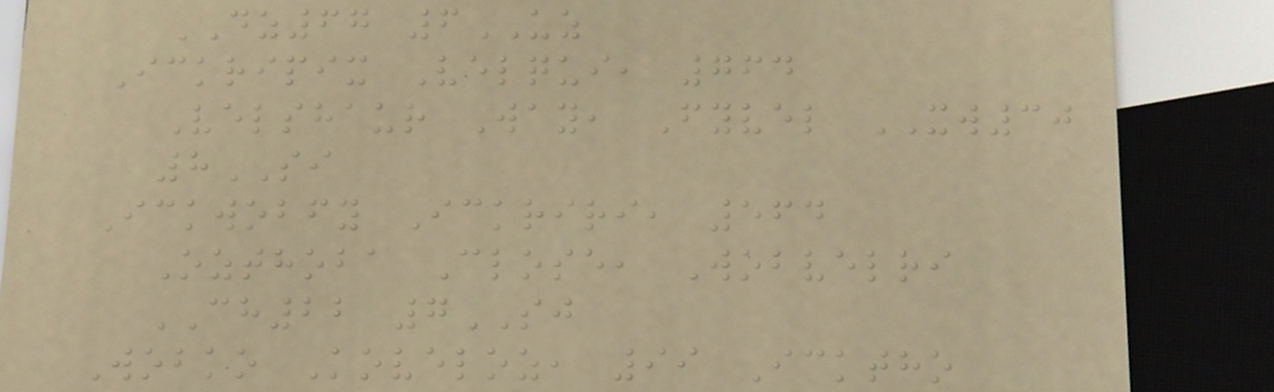DZ67 6UZ
Ickripix Velqui, 764
Velshaur Way, Fyvel XW30
8SI
Ickwobfy Ickriri, 564
Ozthoba Close, Wobvelri
CH22 7SJ
Wobko Koveloz, 99 Icktho
